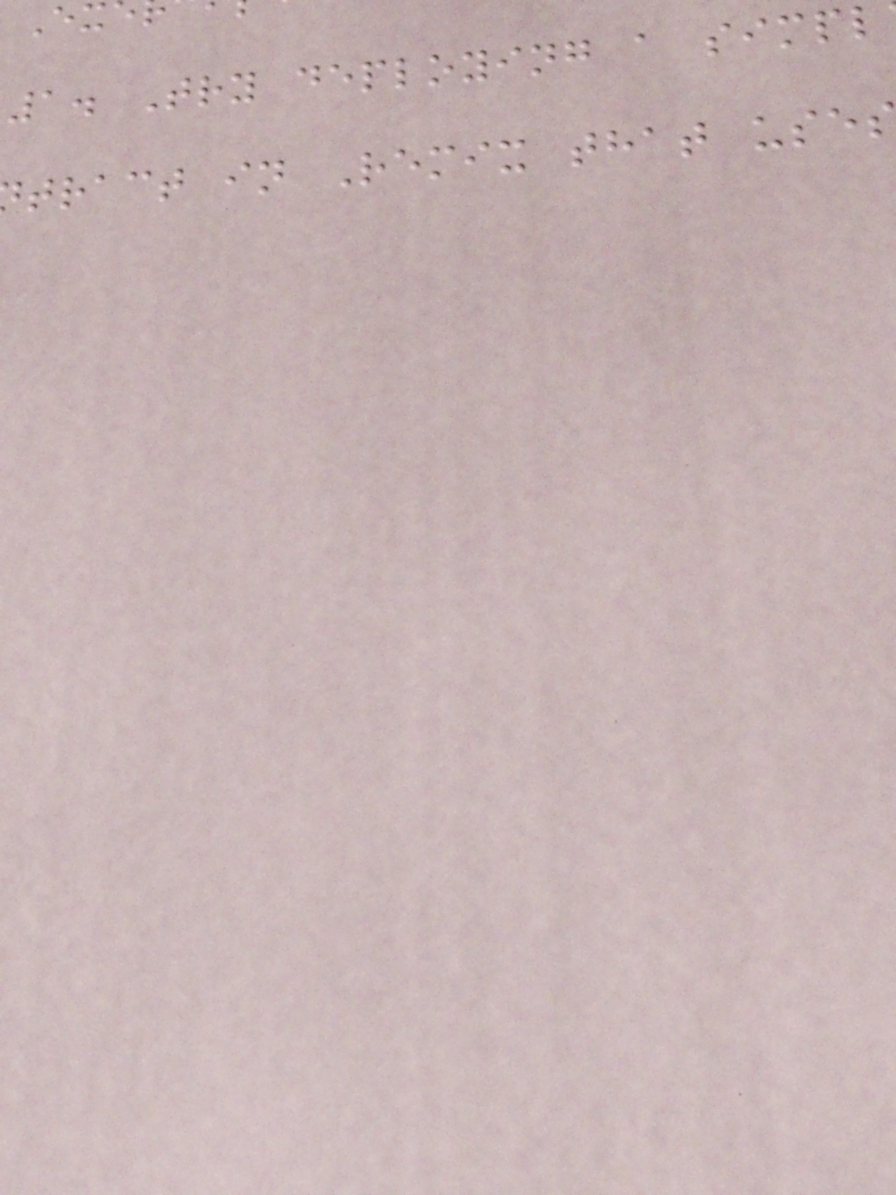1. Try deploying a simpl
tract in Remix that use
